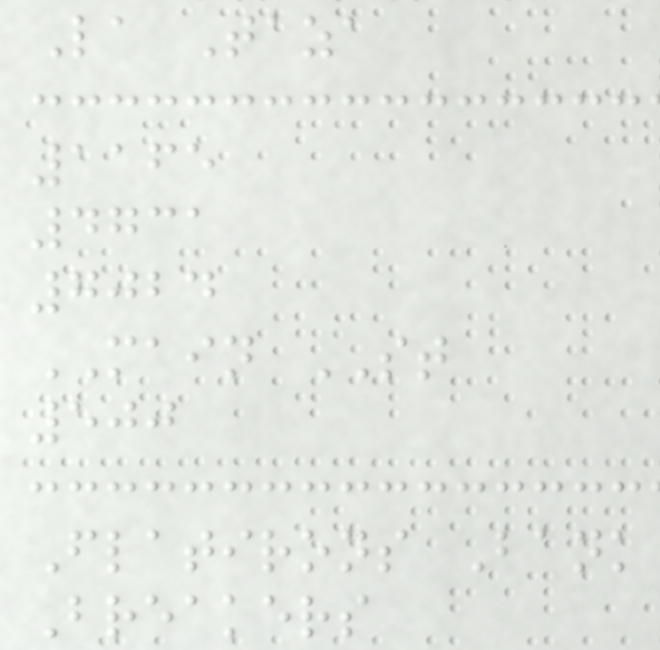La Taza
1165
4731
7024
MAIN ST
500
Flatirons Bank
Breakers
